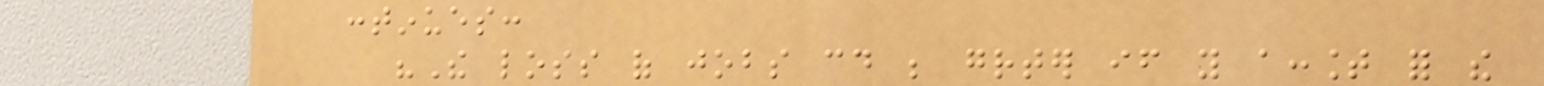continues:
"The loss of jobs could be greater if you account for the
